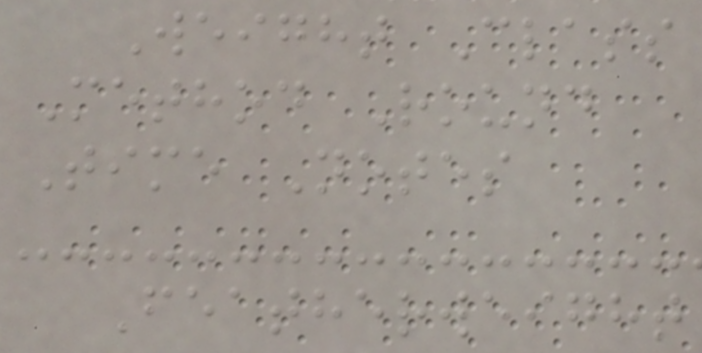Weight Class
Method Round
Time Notes
Featherweight
